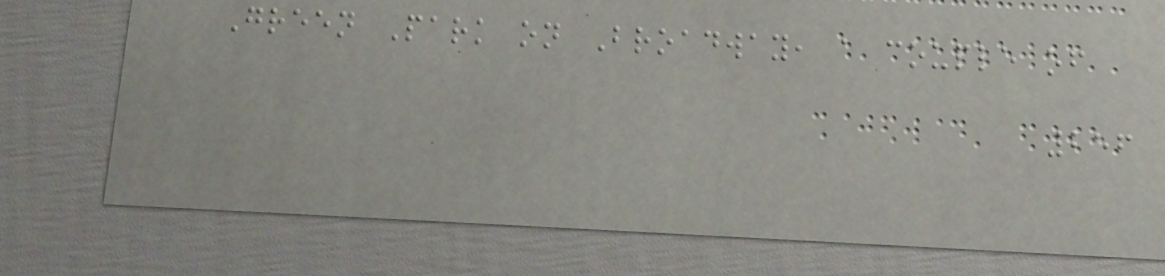Green Park on Broadway, a couple of
256
